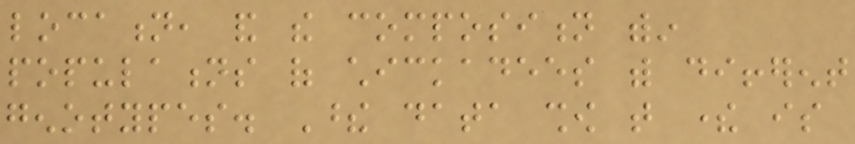location, and the composition within
populations of chickadees with different
genotypes. These data show that there is
